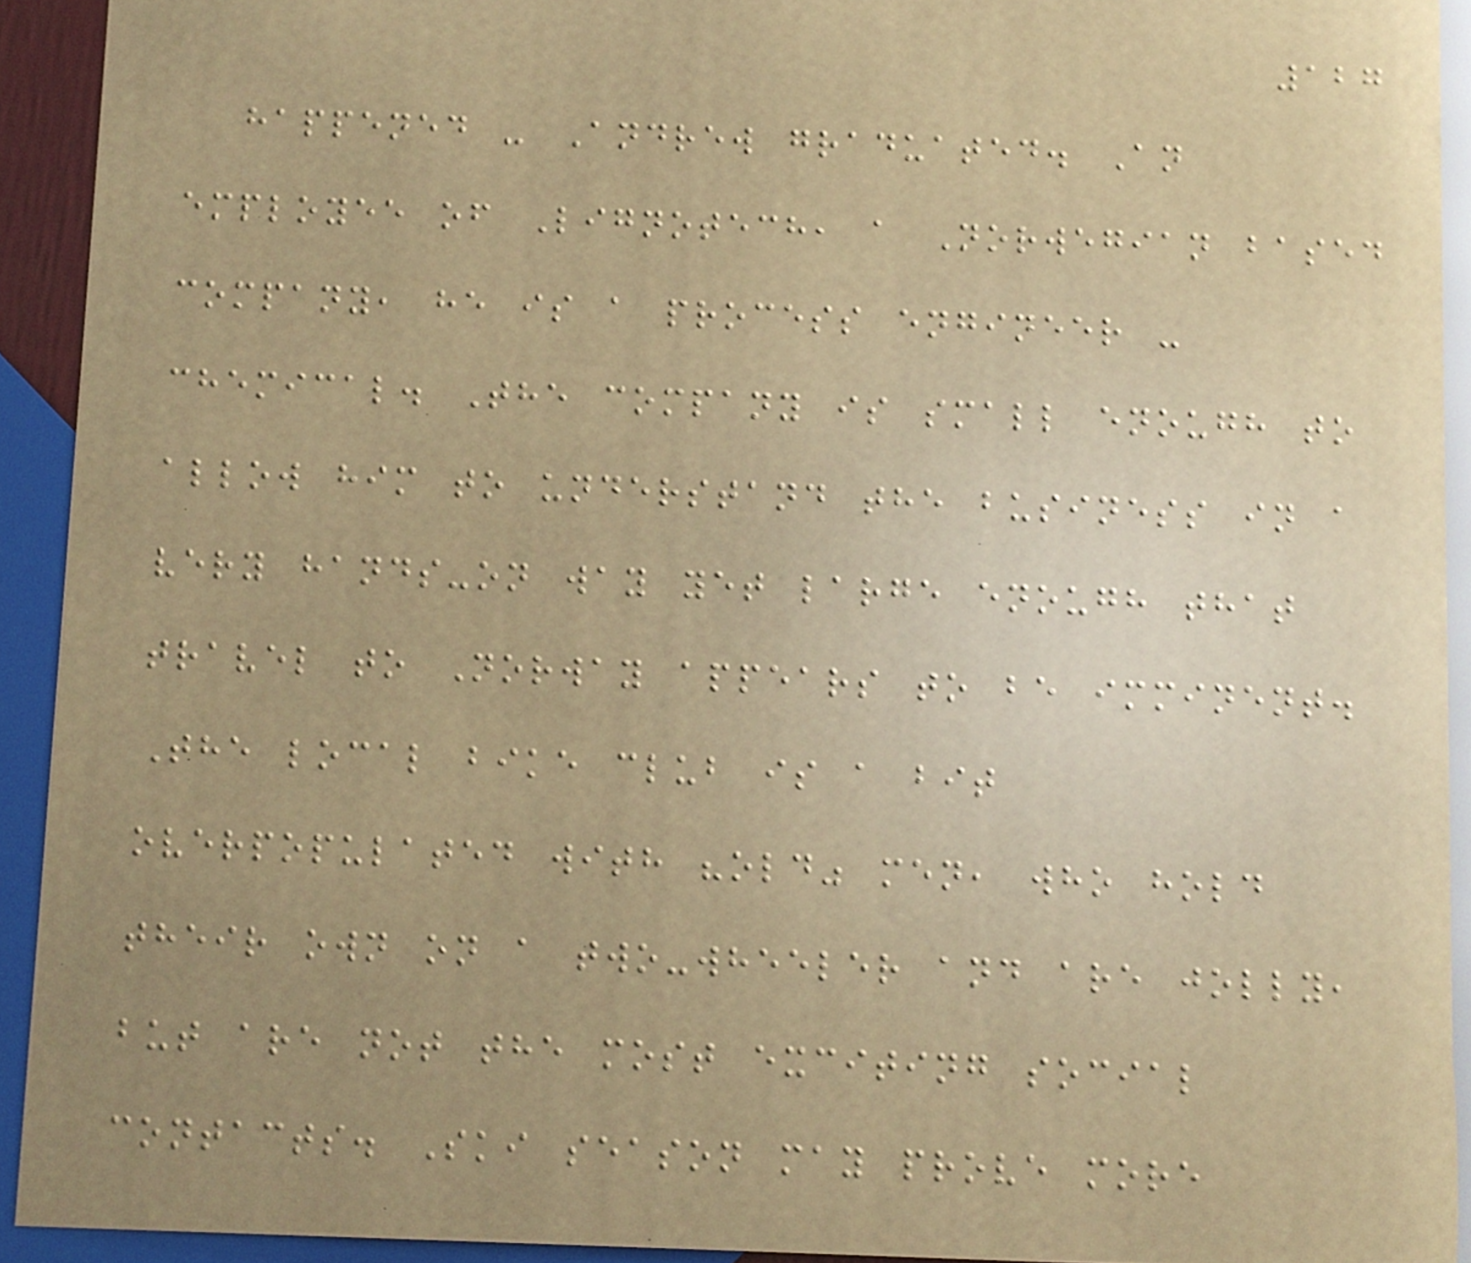127
happened - Andrew graduated. An
employee of Lignotech, a Norwegian based
company, he is a process engineer -
chemical. The company is small enough to
allow him to understand the business in a
very hands-on way yet large enough that
travel to Norway appears to be imminent.
The local bike club is a bit
overpopulated with "old" men, who hold
their own on a two-wheeler and are jolly,
but are not the most exciting social
contacts. Ski season may prove more
